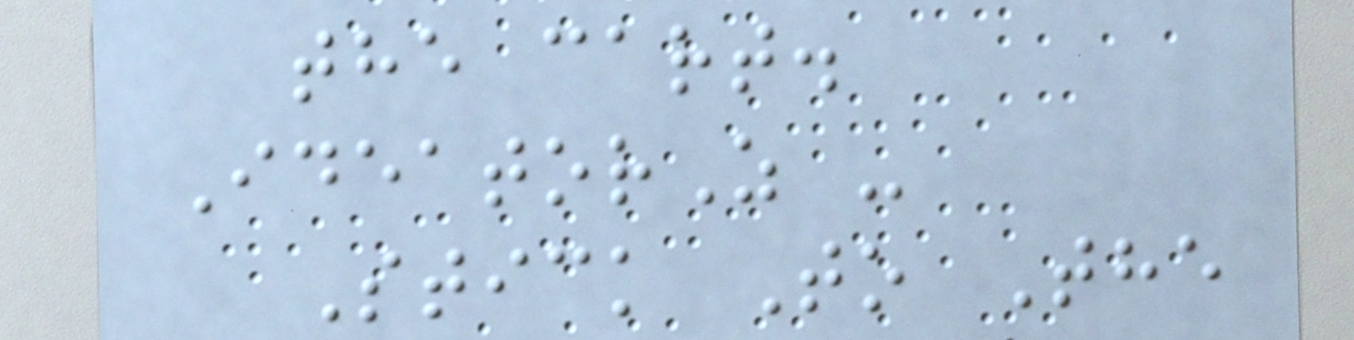the cart.
IdeatorZ -
Stick To The
